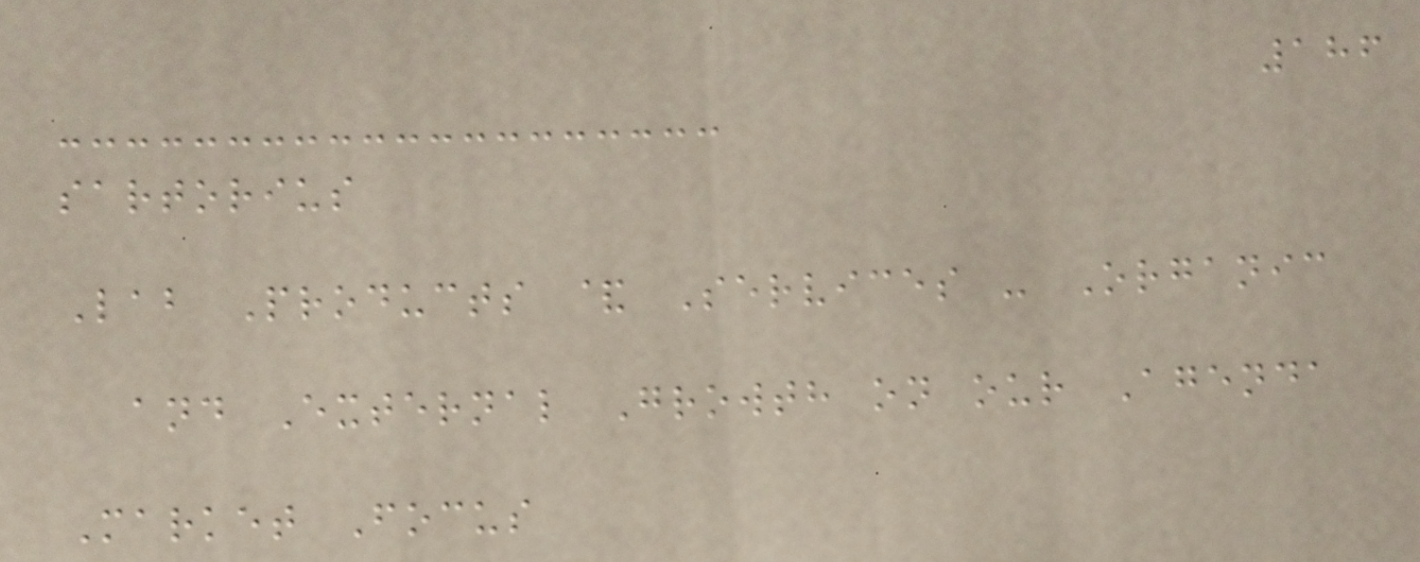186
sartorius
Lab Products & Services - Organic
and External Growth on our Agenda
Market Focus
